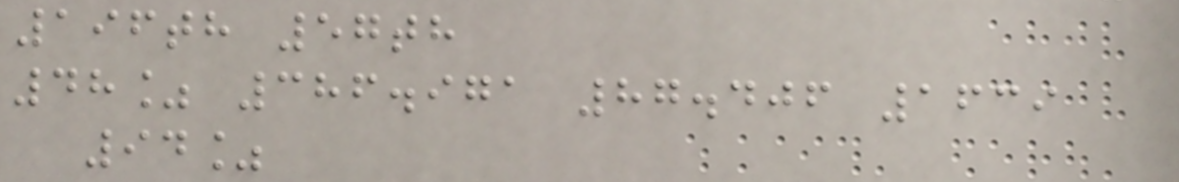196th 57th
48% 386.971 87.406 1639
94%
